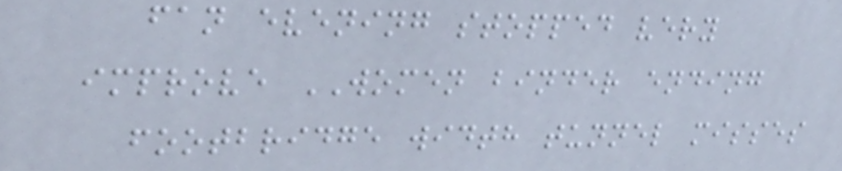fan evening stopped very
improve WOMEN binder ending
footbridge width tunnel misses
